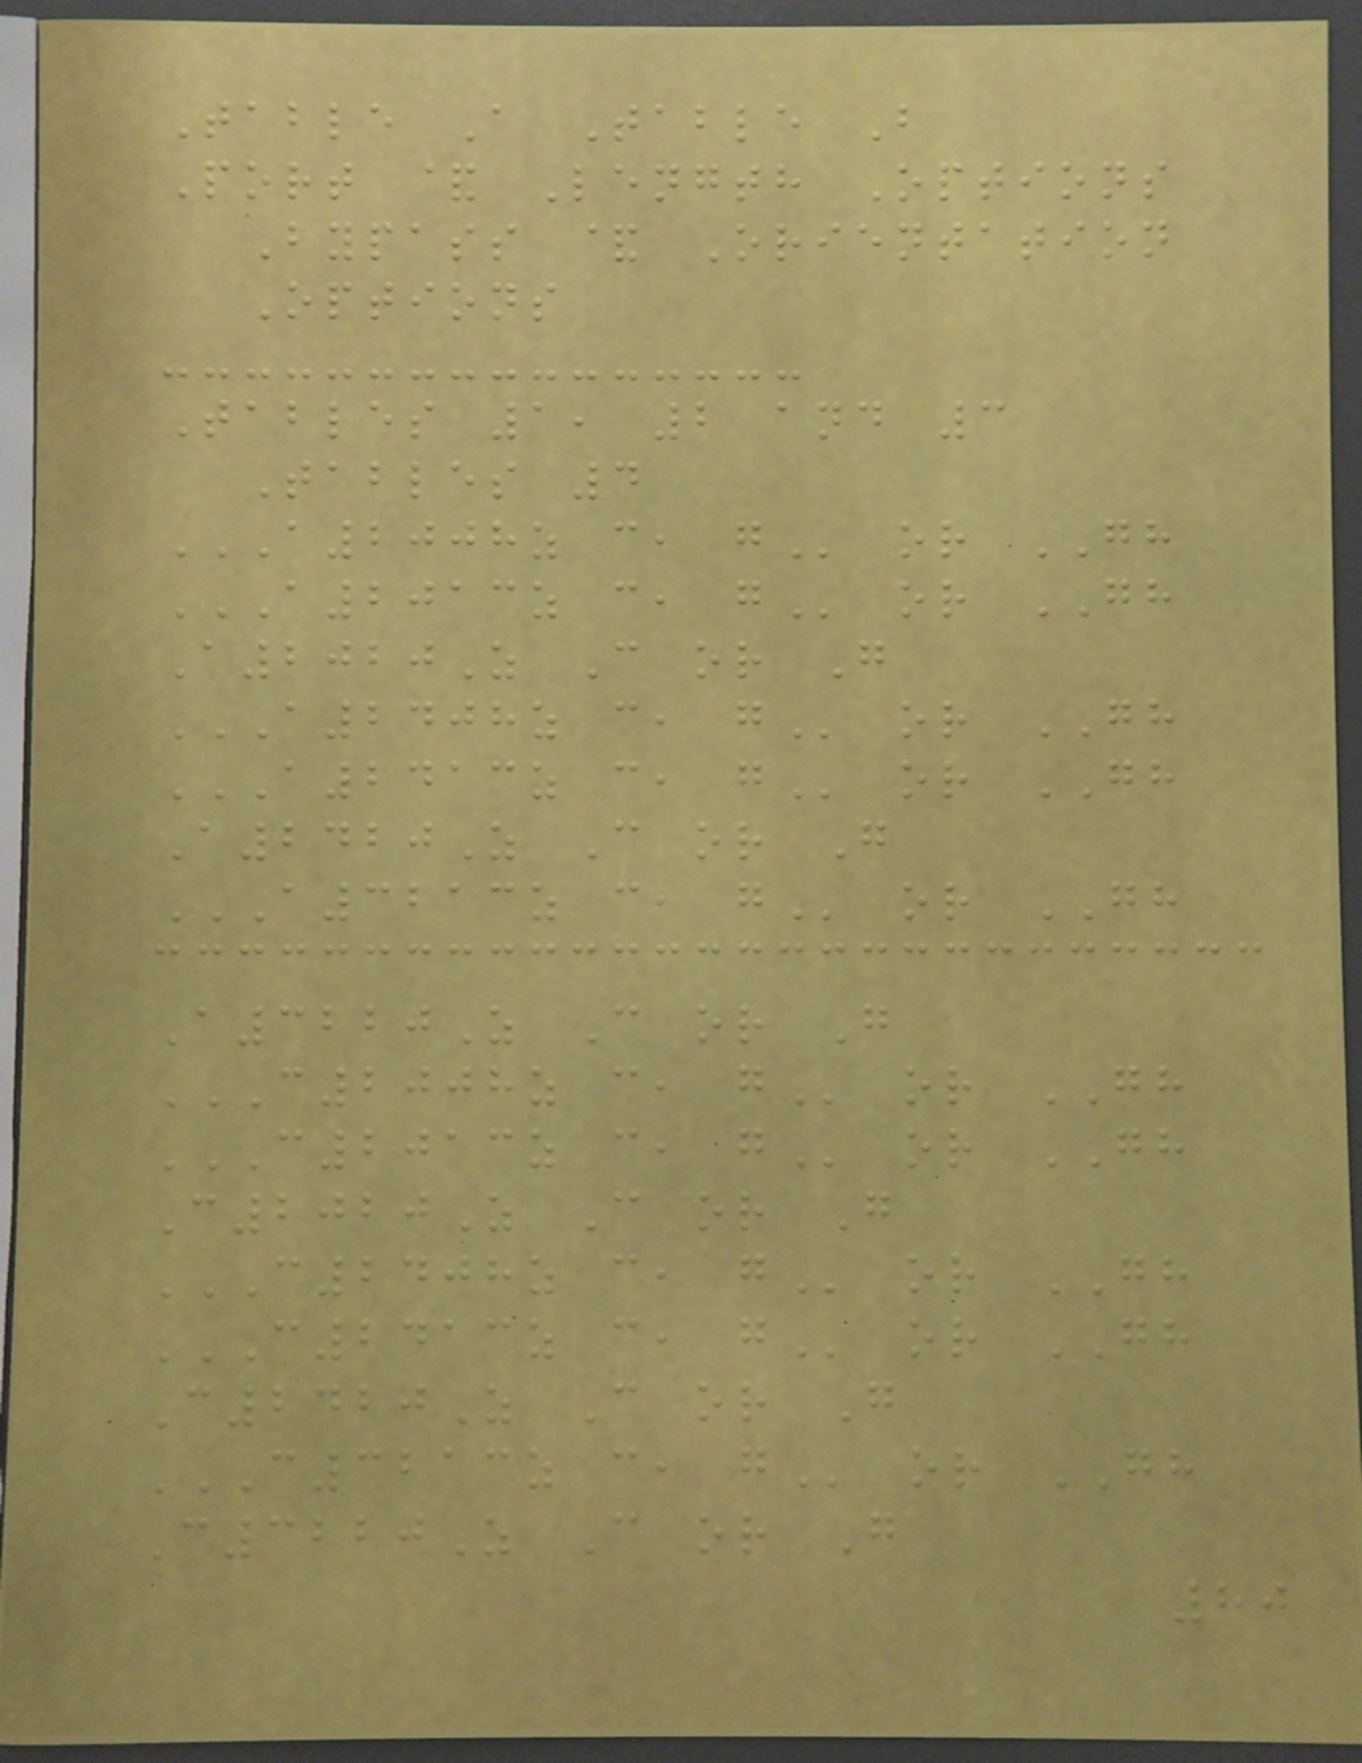Table A Table B
Port & Length Options
Bypass & Orientation
Options
Tables 1, 2 and 3
Tables 4
A2008Z C, G or GH
A2013Z C, G or GH
A2020Z C or G
A2408Z C, G or GH
A2413Z C, G or GH
A2420Z C or G
A3213Z C, G or GH
A3220Z C or G
C2008Z C, G or GH
C2013Z C, G or GH
C2020Z C or G
C2408Z C, G or GH
C2413Z C, G or GH
C2420Z C or G
C3213Z C, G or GH
C3220Z C or G
80
